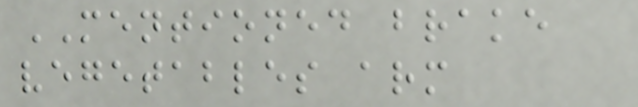MENTIONED brake
vegetables arm
